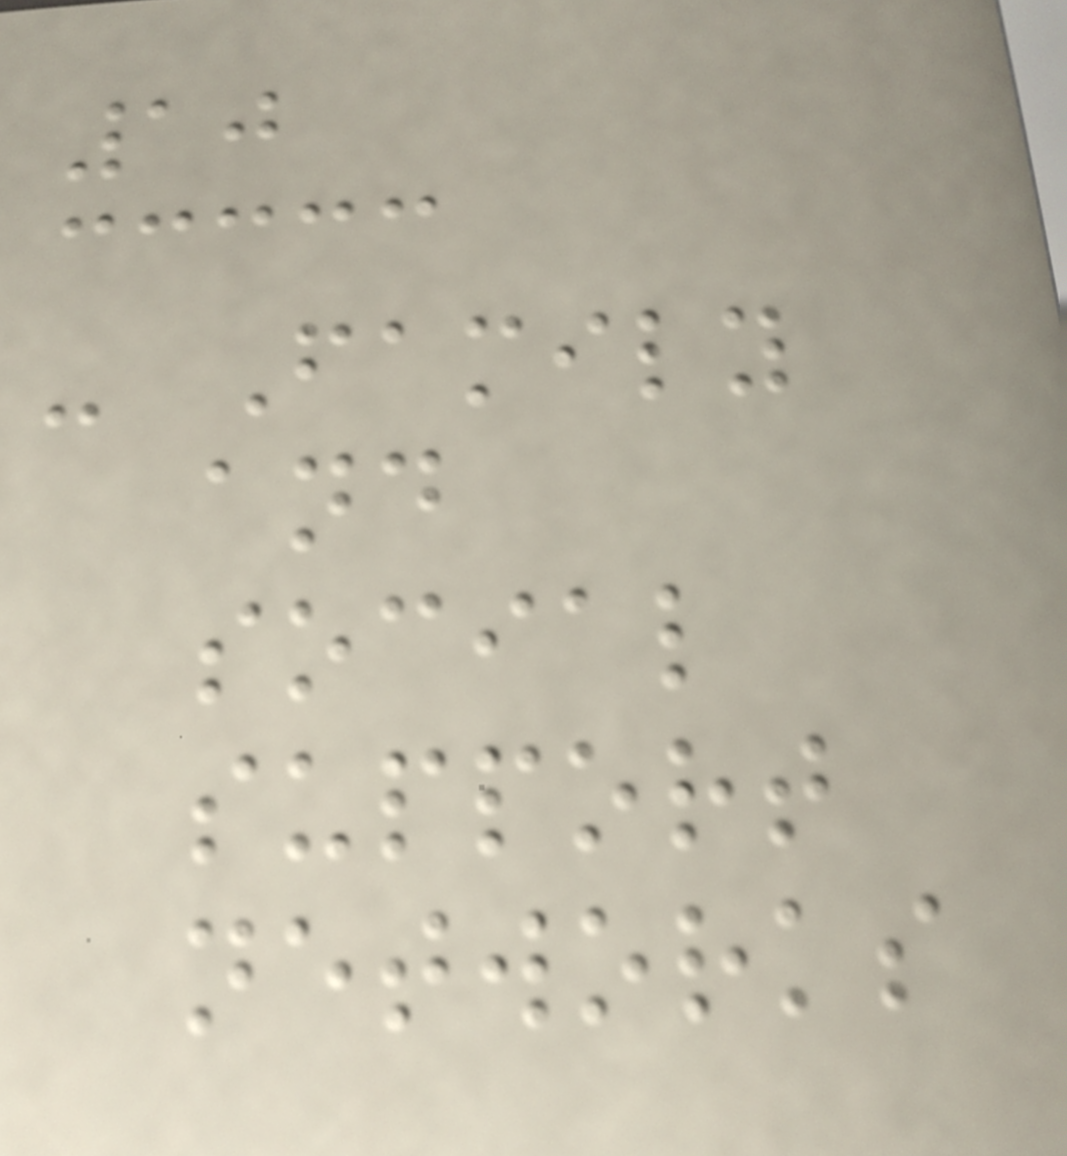10
- Family
and
social
support
networks
